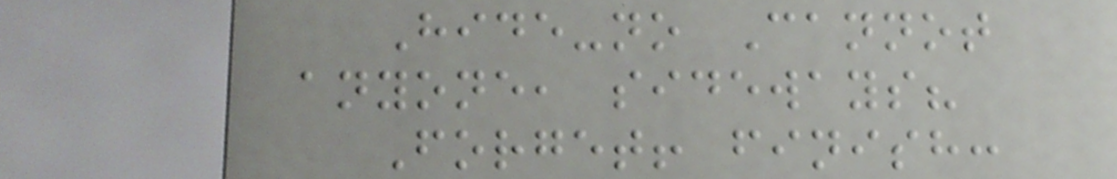Hide-no Cannot
anyone, sideways?
Forget! finish:
